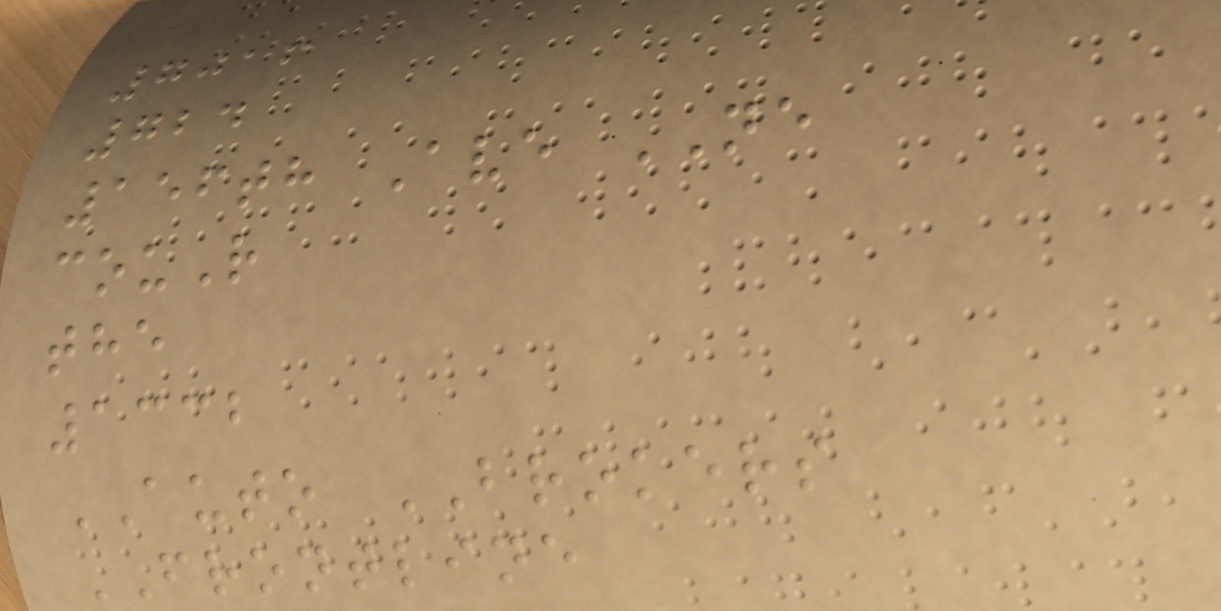7016
724
156th Ave NE
couR
the
1332
AUTO BROKERS
FRONTLINE
